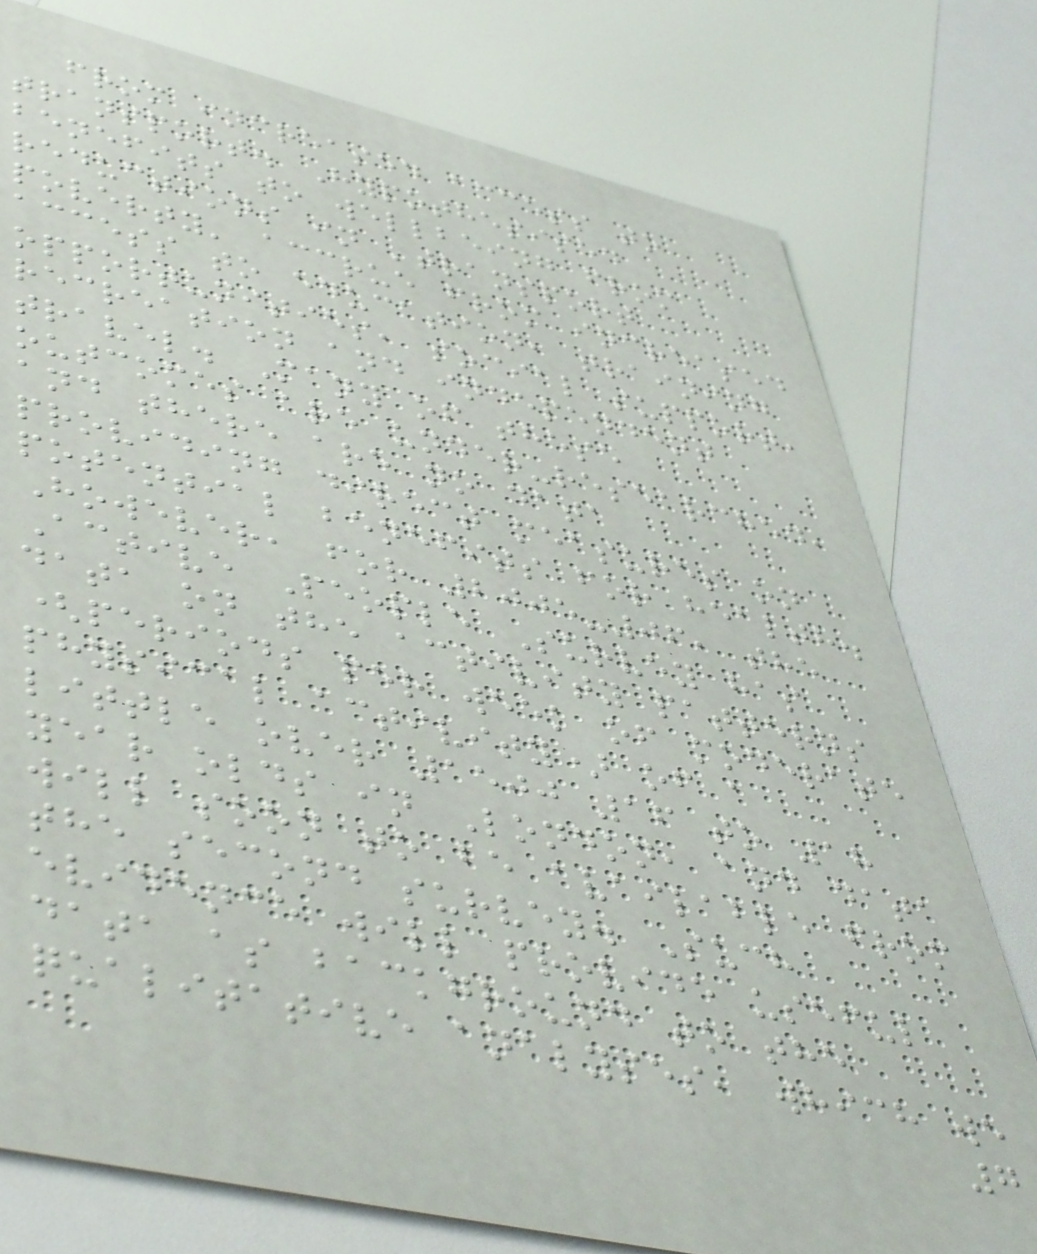from increased access to
transport. Hypothesised
benefits to wellbeing from
reductions in 'transport
poverty' accrue from increased
access to education, training
opportunities, social support,
recreation and independent
travel. Many of these
outcomes are under-researched,
and there are no data
providing direct measures on
potential benefits for health.
However, for 2005-06, the
Active People Survey has
data on the activity patterns
(periods per week of moderate
physical activity) of a
little over 1500 16 to 18
year olds in London, and data
will soon to be available from
the second survey. Such
evidence will provide useful
data as background to the
qualitative analyses, which we
7
